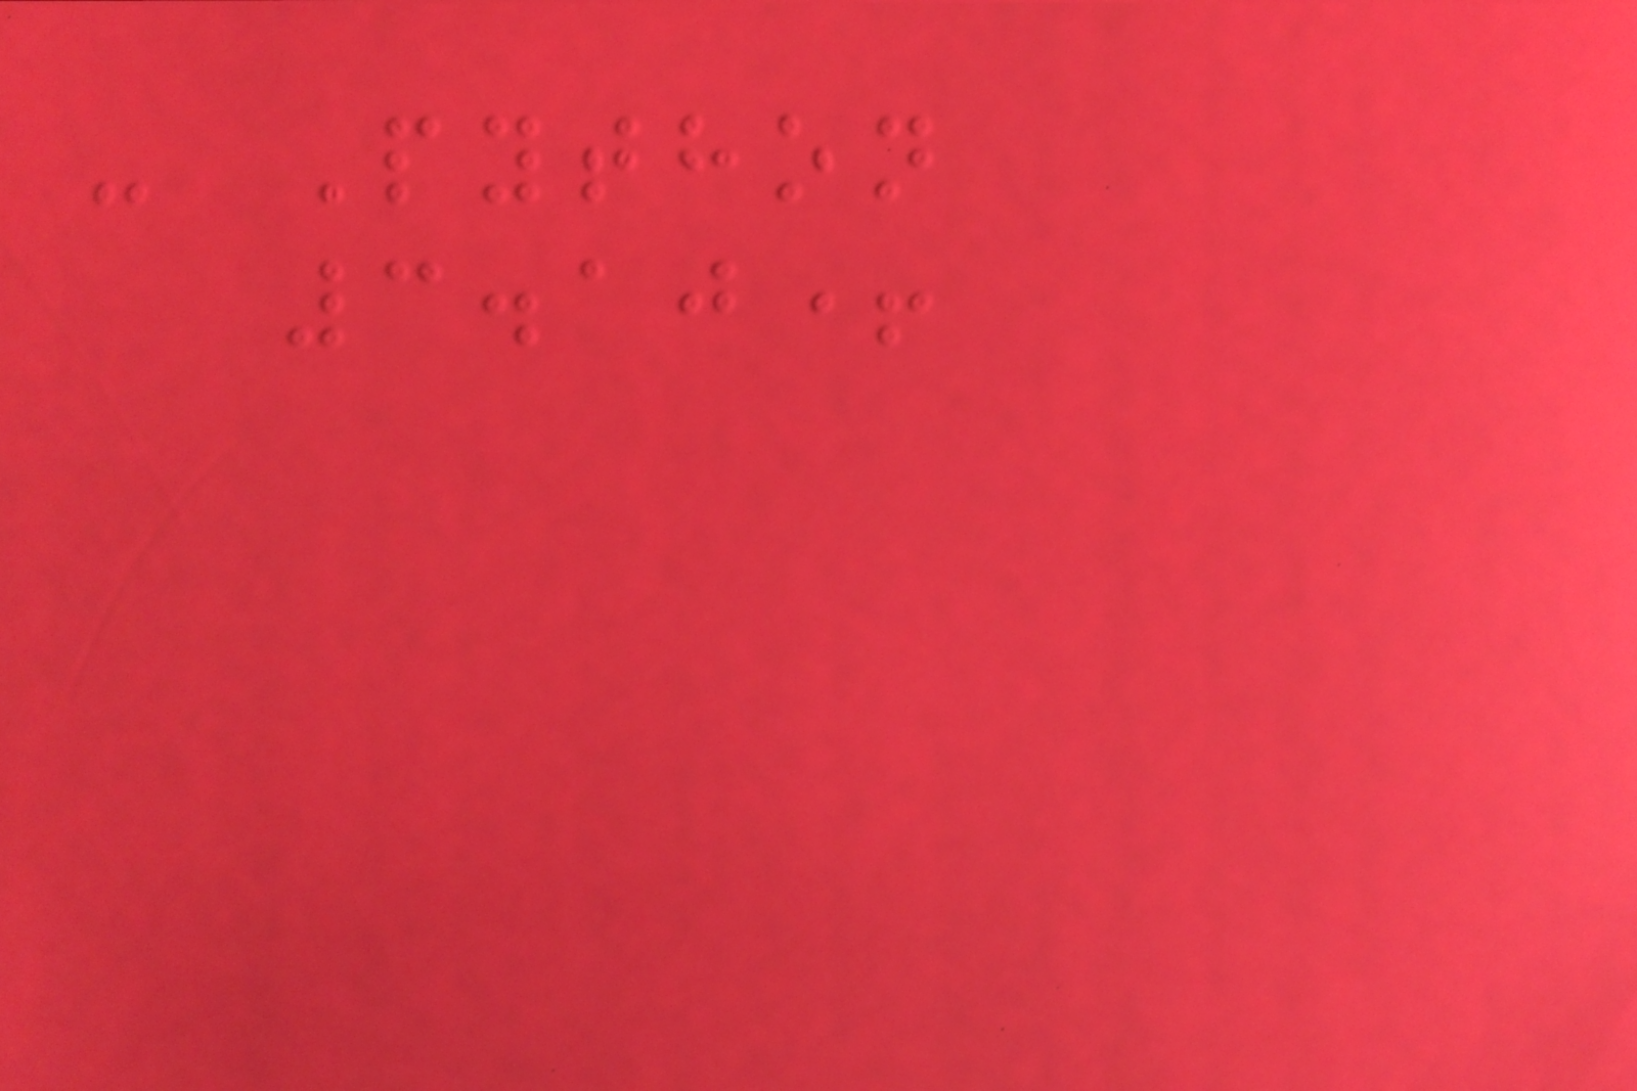- Python
3.10+
